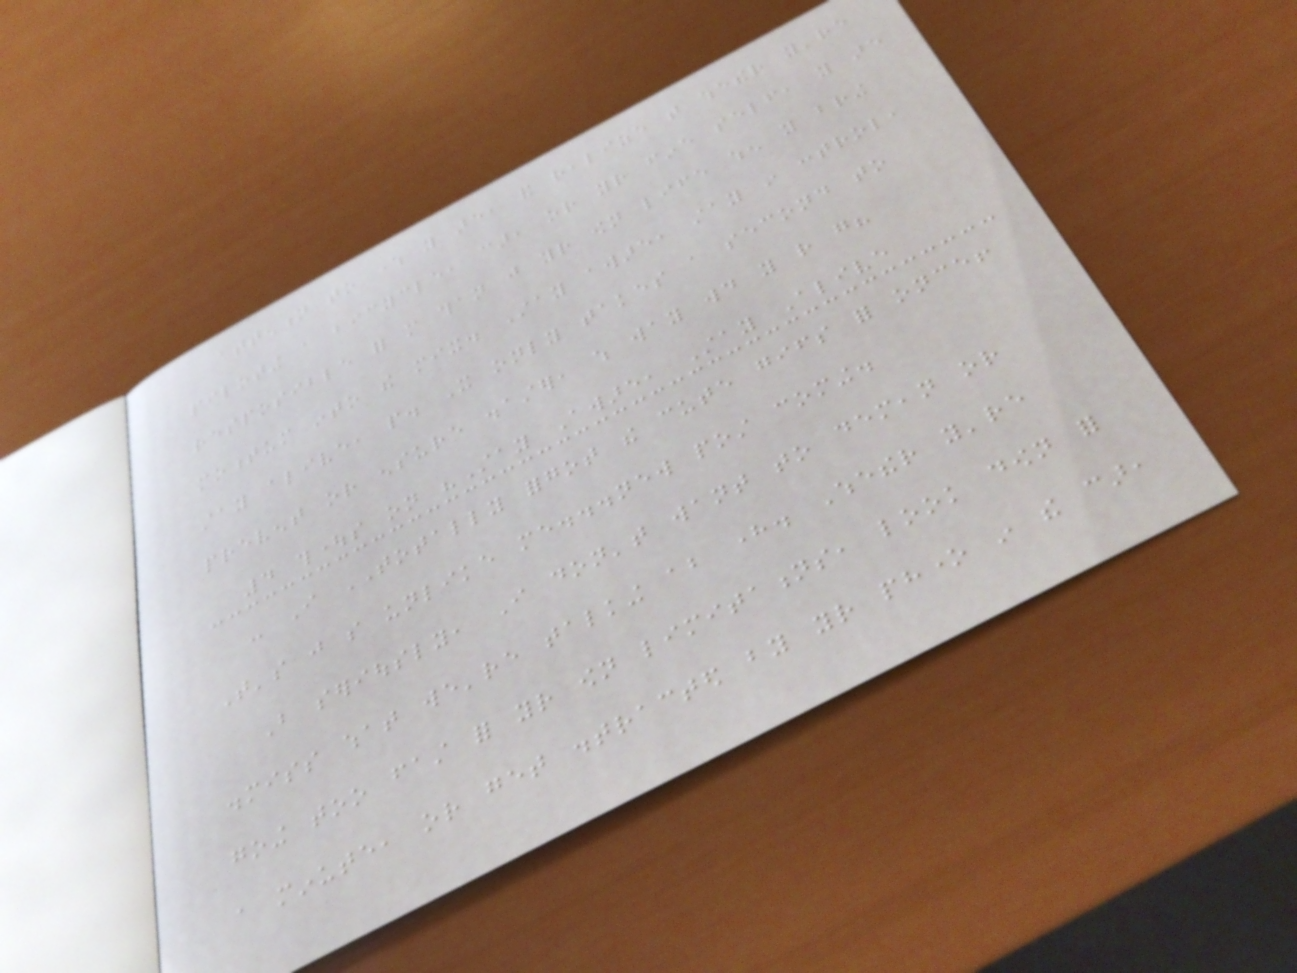attention to where you are, and realize that whether you're
piloting a bicycle, car, or your fine self, you are
resposible for more than just your own life when you bring
momentum into the mix. Stay aware, stay in control,
stay alive, people. It only takes a second to
prevent or ensure disaster, which way would you rather go?
4 thoughts on "Stay Aware, Stay Alive
- I TOTALLY forgot the cute gifs for once!
That's just so unlike me...new post coming.
But seriously, I don't want to demean or
dismiss what we're talking about here. Whether you're
going too fast for your own limitations, look down for
a minute, or get distracted by your phone in the car,
